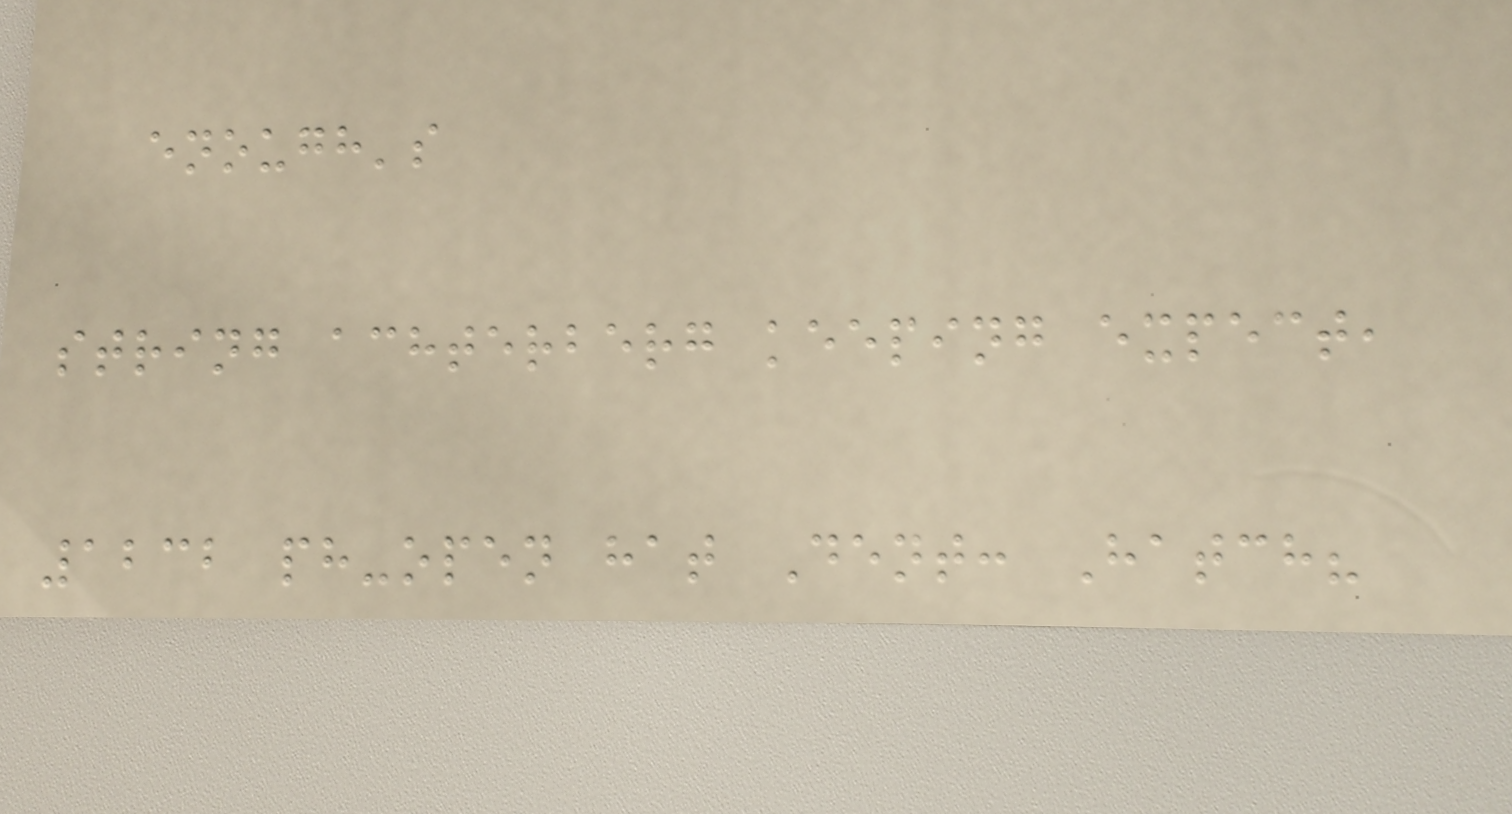enough's
string achterberg keeping expect,
1232 ph-open hat Dent: Hatch?
